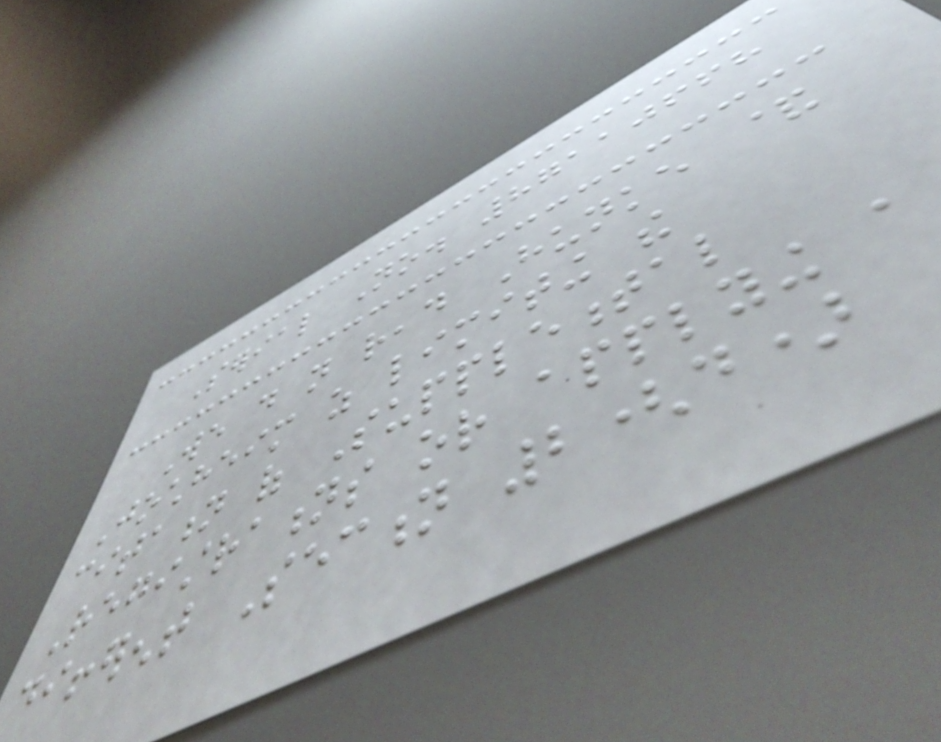Serial No. 87110668
We do not read Hunke &
Jochheim as limiting the
citation of Supplemental
Registrations or applying a
different Section 2(d)
